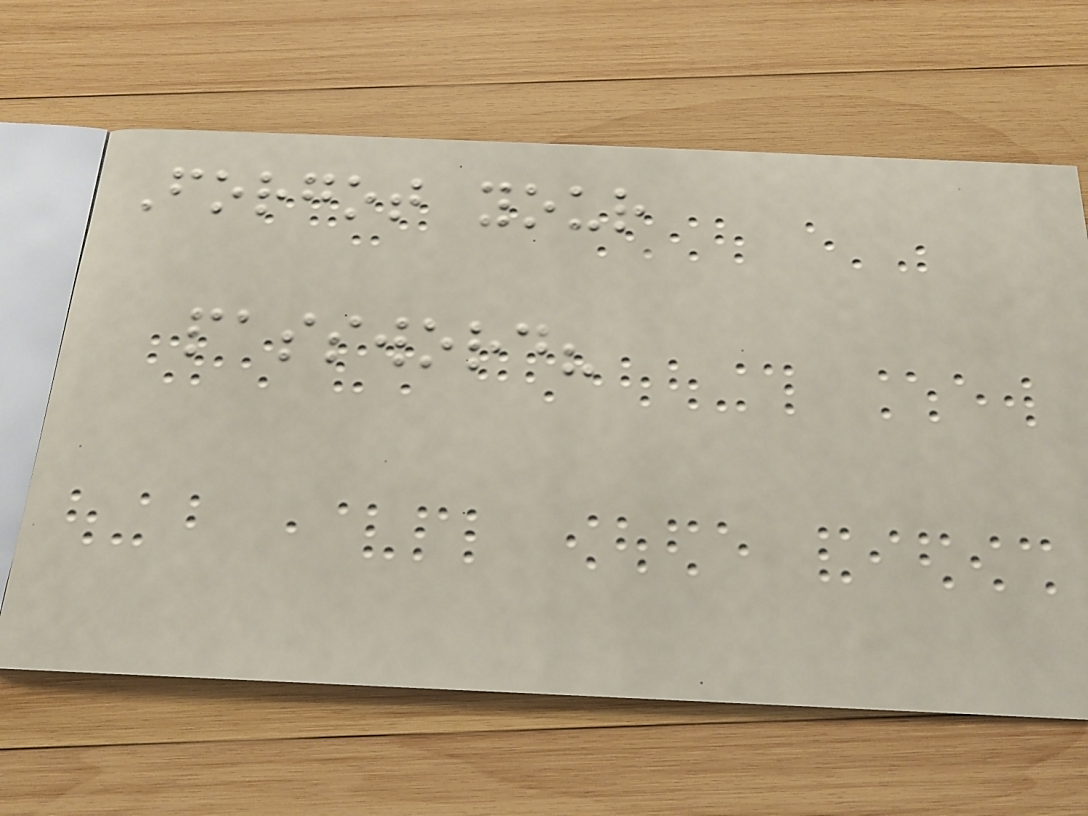Forgot your
password?
